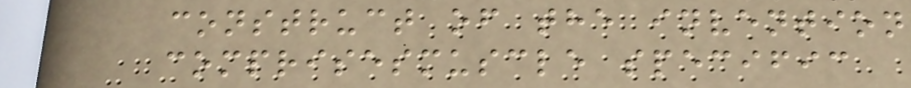construct of the invention
comprisesmuscle specific
